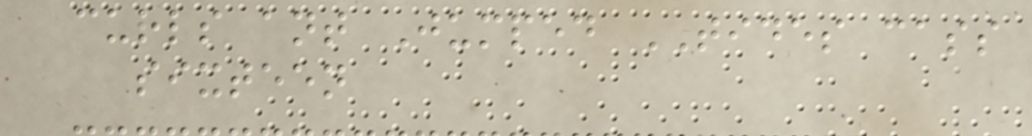curls ant Jumped TIDES cass
sixteen
